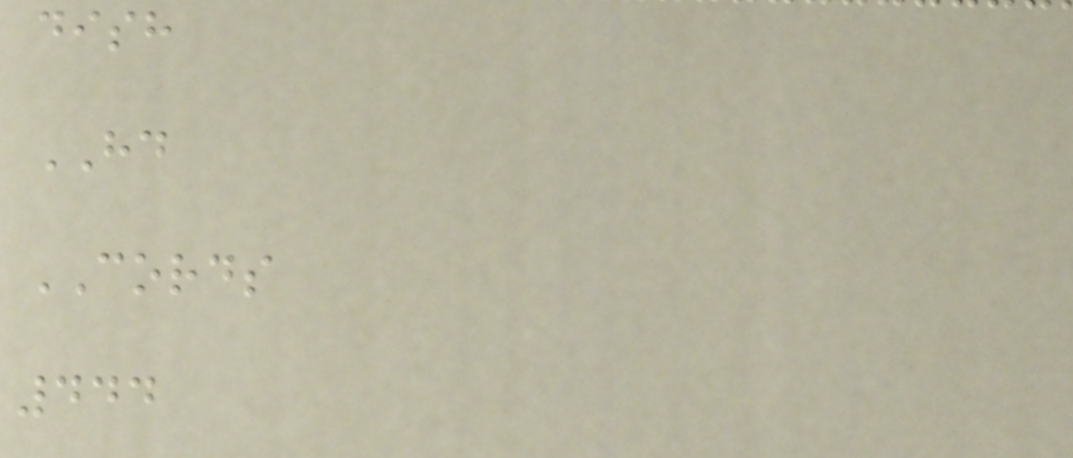dish
HD
CORDS
444
